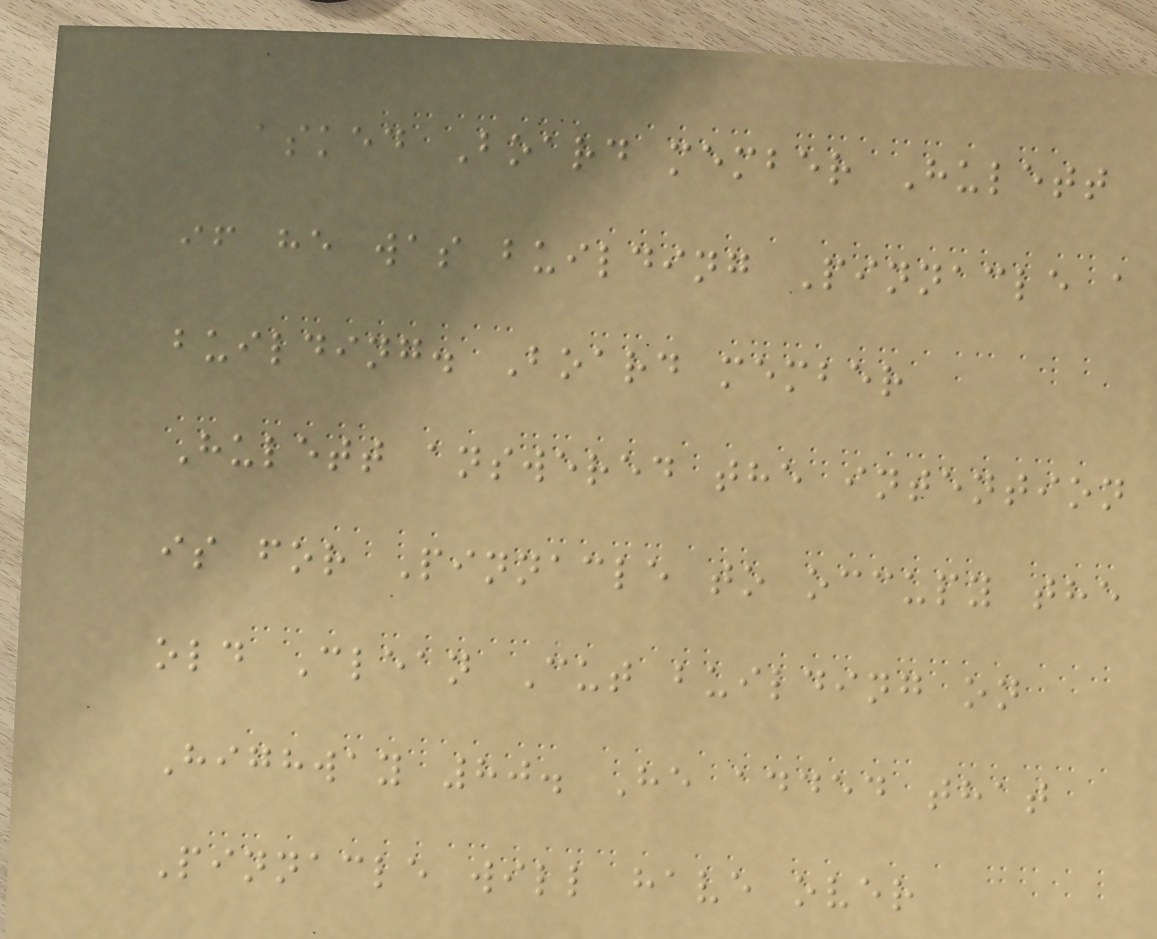asked Board member Hulett
if he was building Pinnacle a
building. Board member
Hulett answered the intention
is for Pinnacle to occupy the
old Clean Cut building on
Highway 80. He added that
Pinnacle will have over
